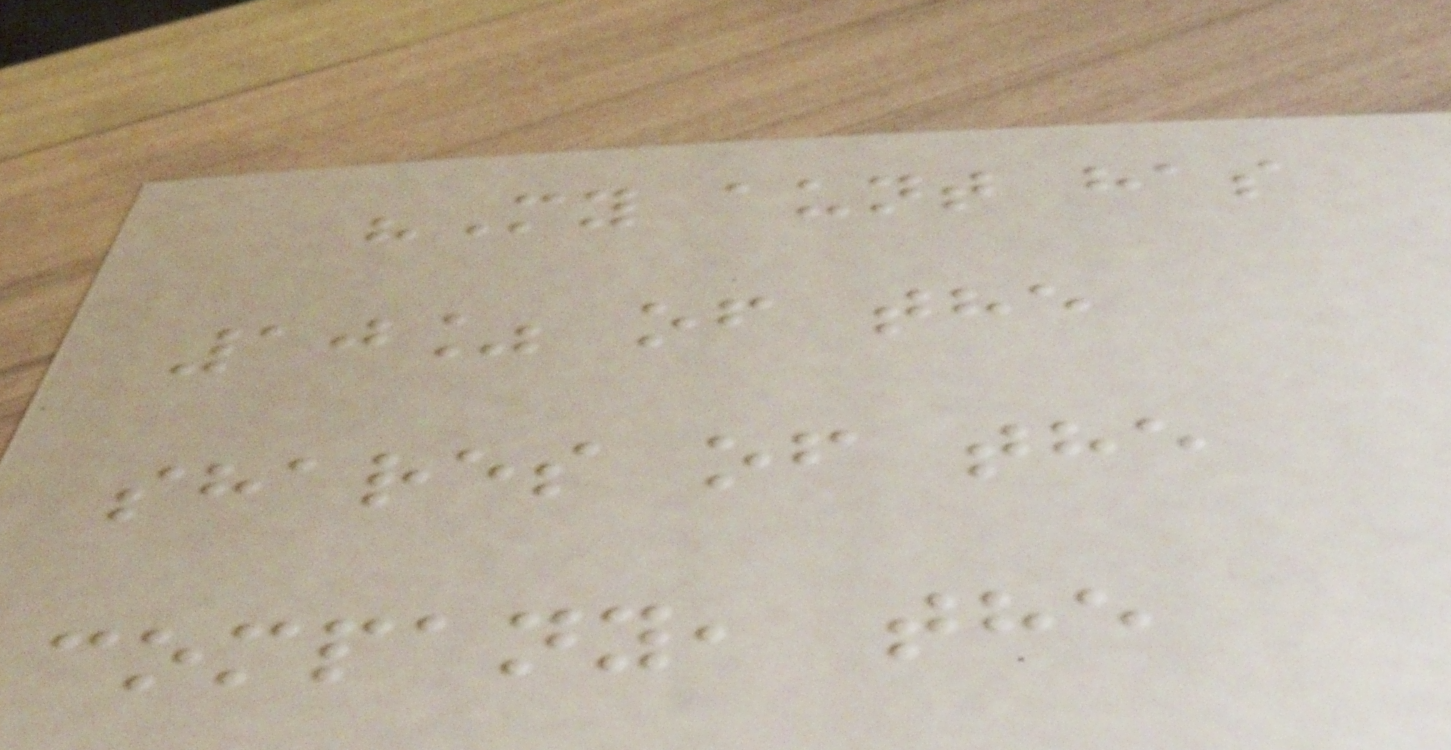"My aunt has
10% of the
shares of the
company, the
